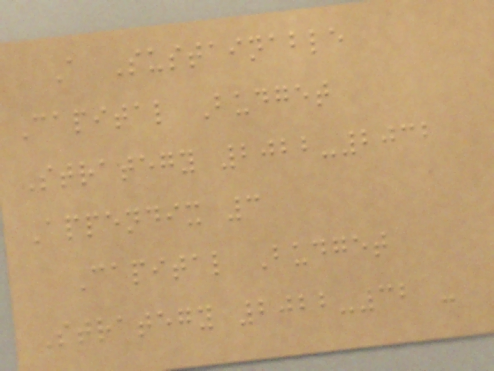A Sustainable
Capital Budget
Strategy 2022-2032
Appendix 3
Capital Budget
Strategy 2022-32 -
